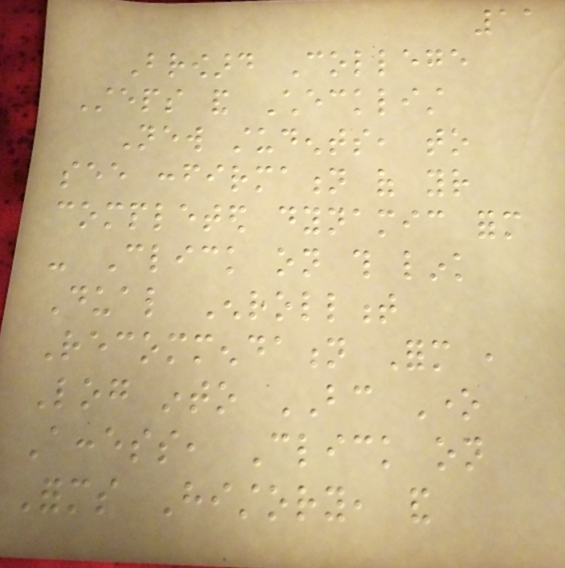11
Broward College
Steps and Checklist
New students, to
see confirmation of your
completed dynamic form
- Click on this link
Dual Enrollment
Recommendation Form ,
Log into BC One
Access, Click on
Forms History, and
